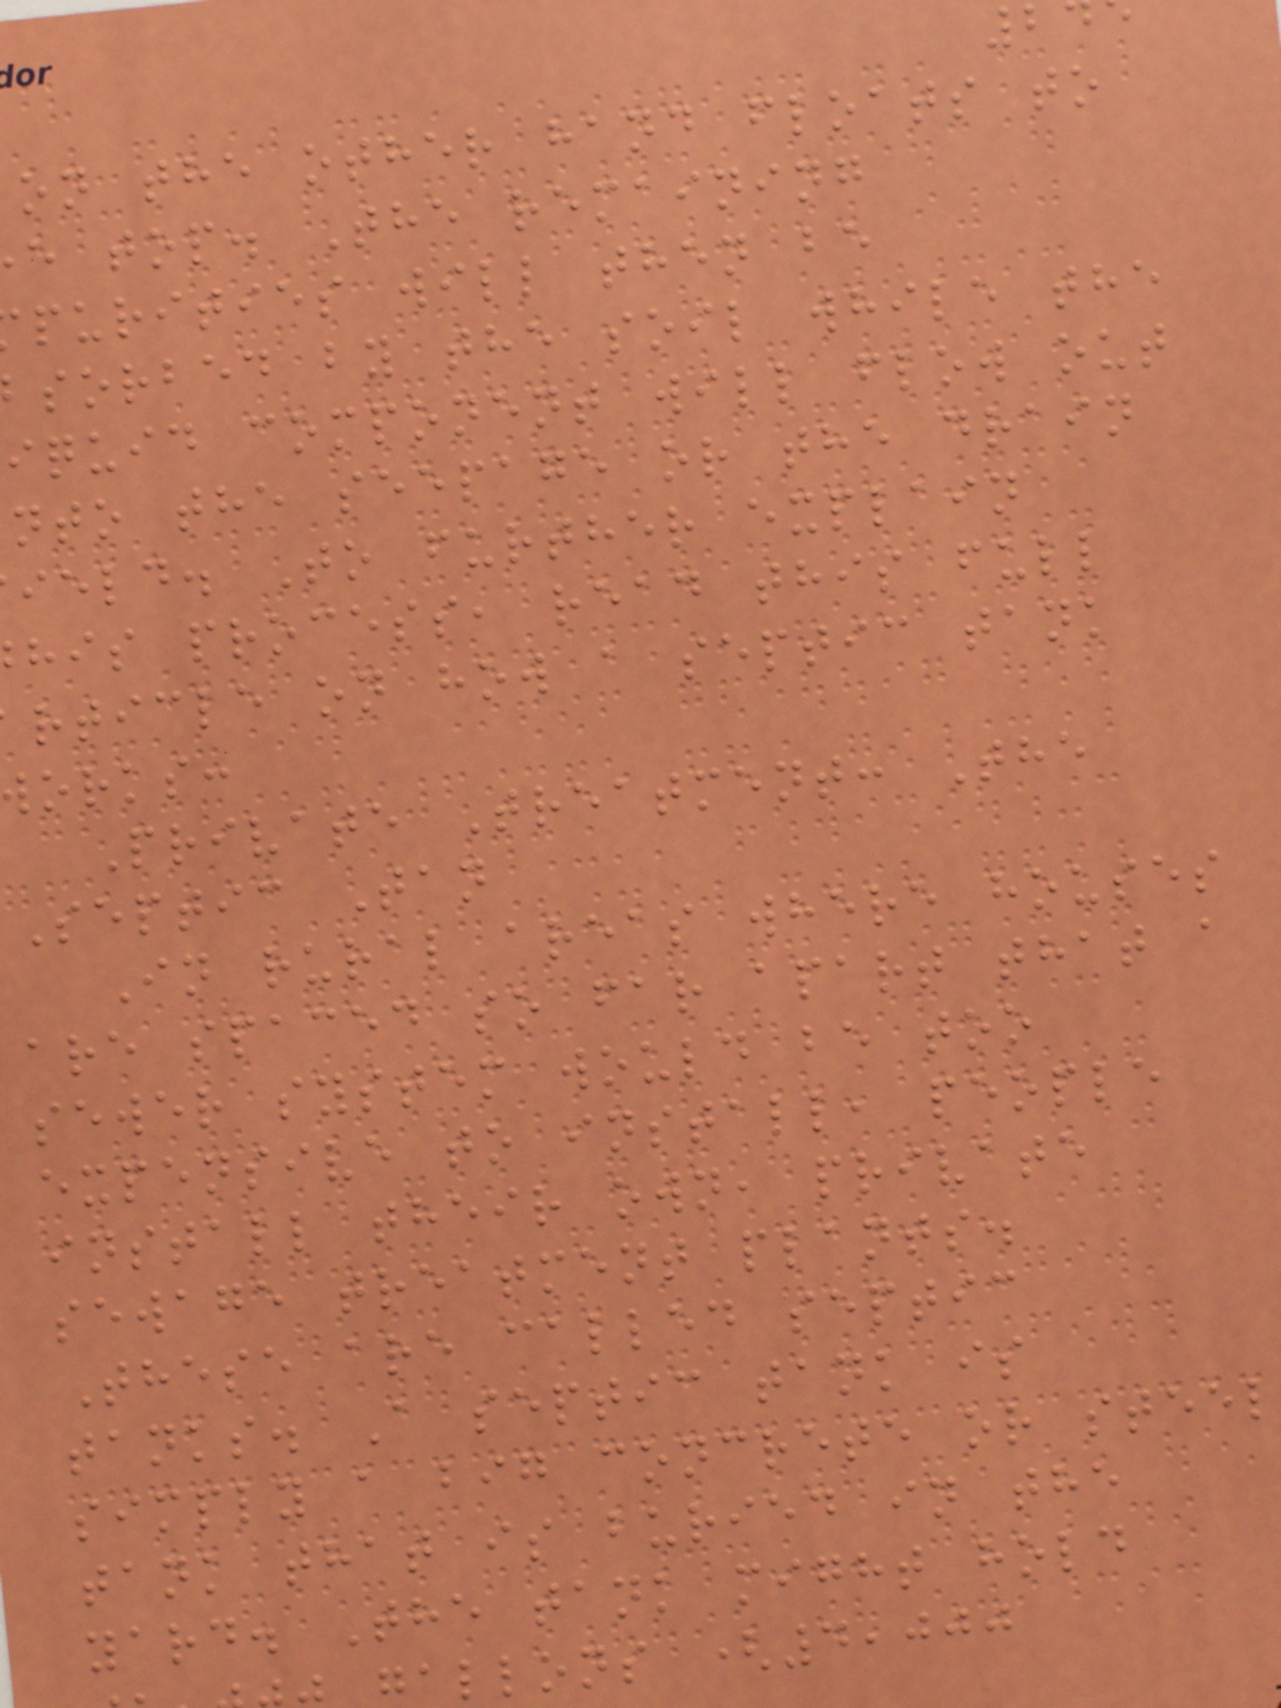on the other hand floats to
e top. The remaining
purities will then be
sorbed by the soil while the
iquid component will flow out
nto the seepage or the drain
ield. To further explain
his process, read this full
rticle on how a septic tank
orks:
Private Treatment: The
Septic Tan
In rural areas where houses
are spaced so far apart that a
sewer system would be too
expensive to install, people
install their own, private
sewage treatment plants.
These are called septic
tanks. A septic tank is
simply a big concrete or steel
tank that is buried in the
yard. The tank might hold
allons (4,000
